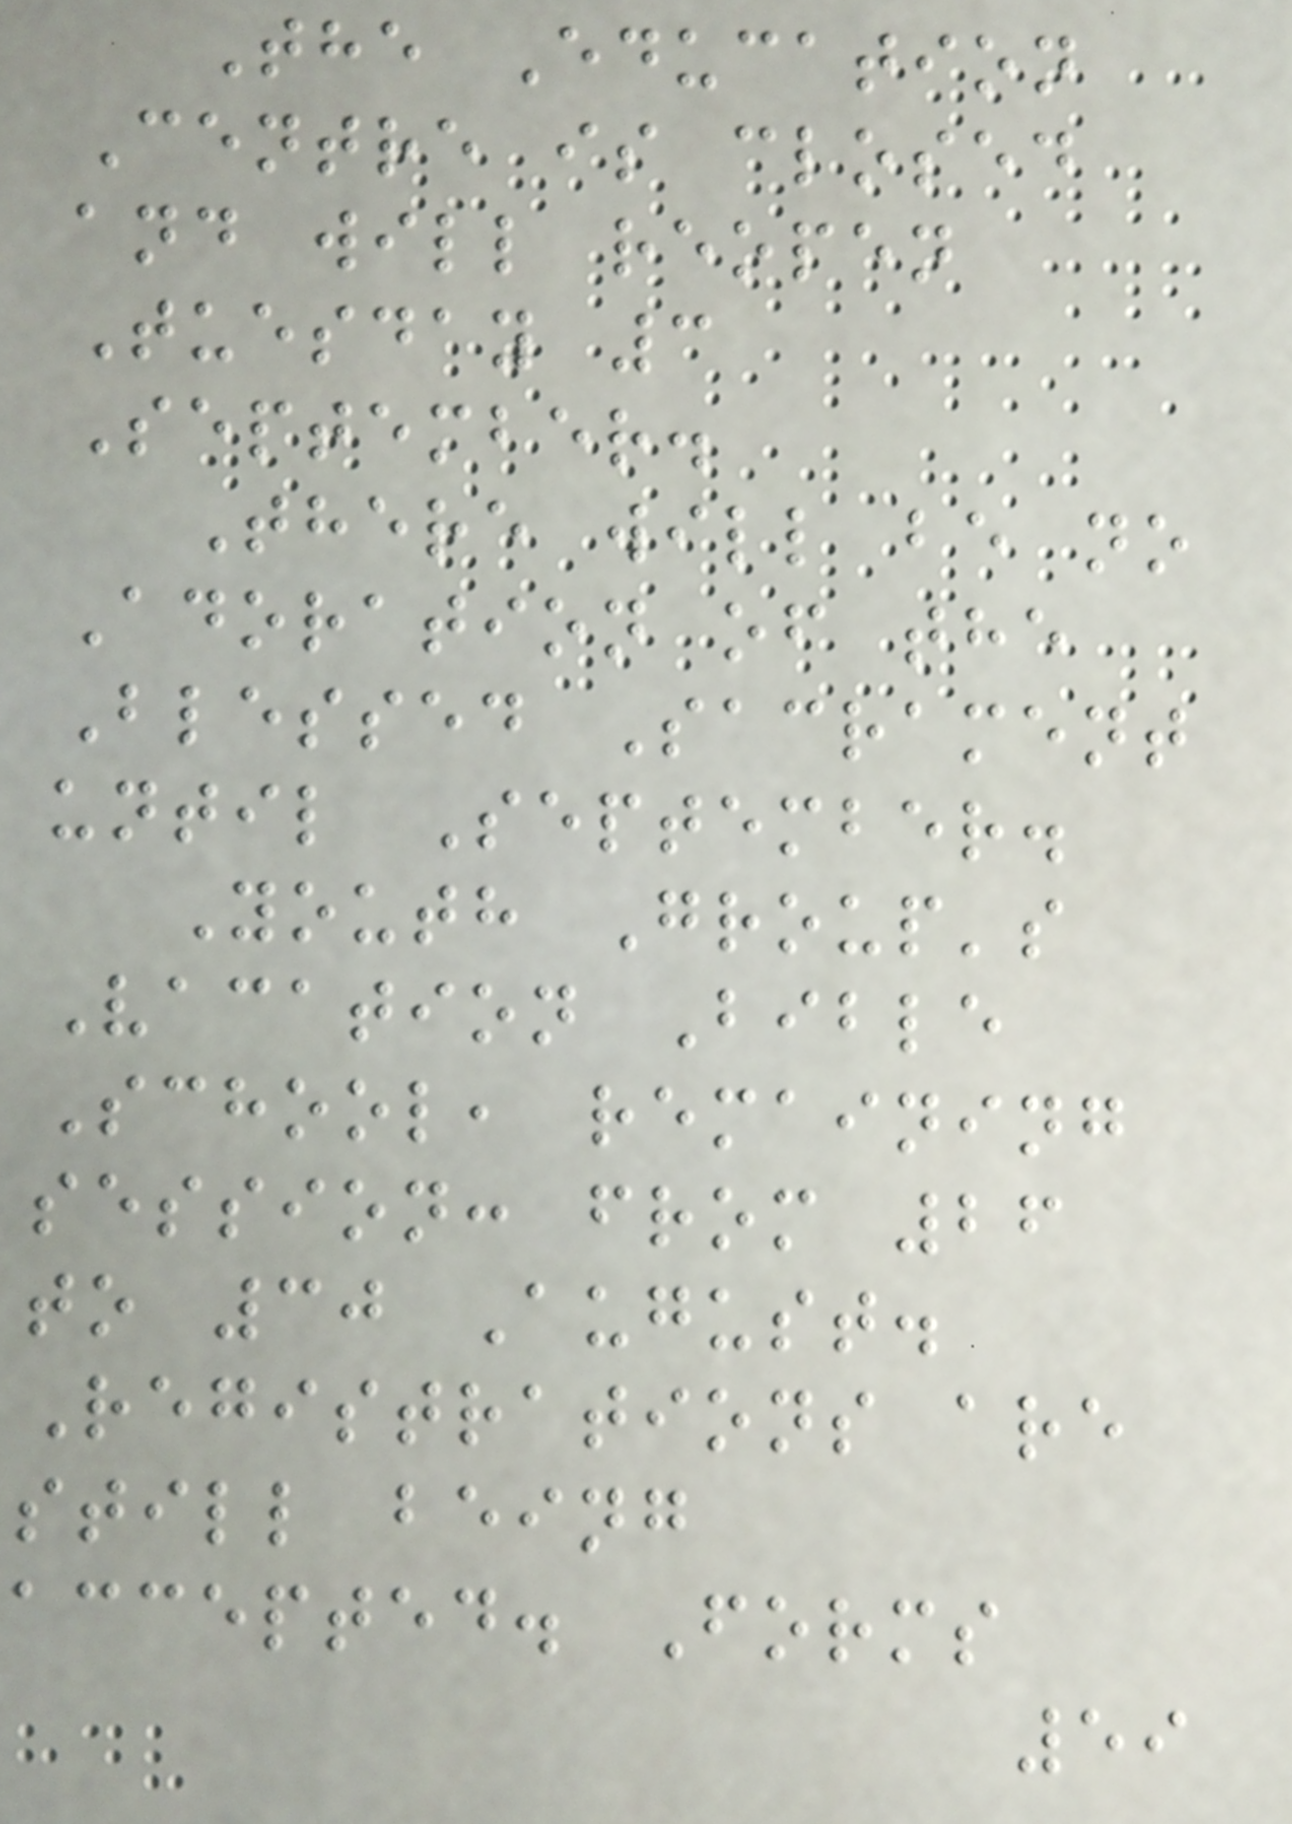The Education
Centre is closed
and will reopen
Tuesday 3
September.
There will be no
Adoration of the
Blessed Sacrament
until September.
Youth Group's
Vacation Bible
School, remaining
session: from 26
to 30 August.
Registrations are
still being
accepted. Forms
59
